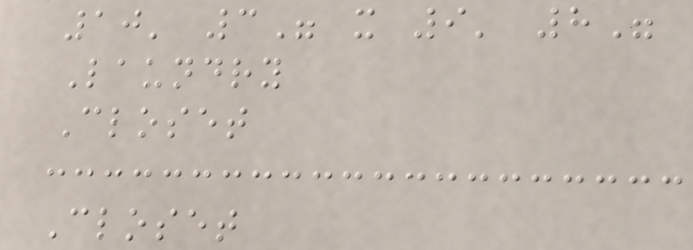10' 3" x 9' 8"
Laundry
Closet
Closet
